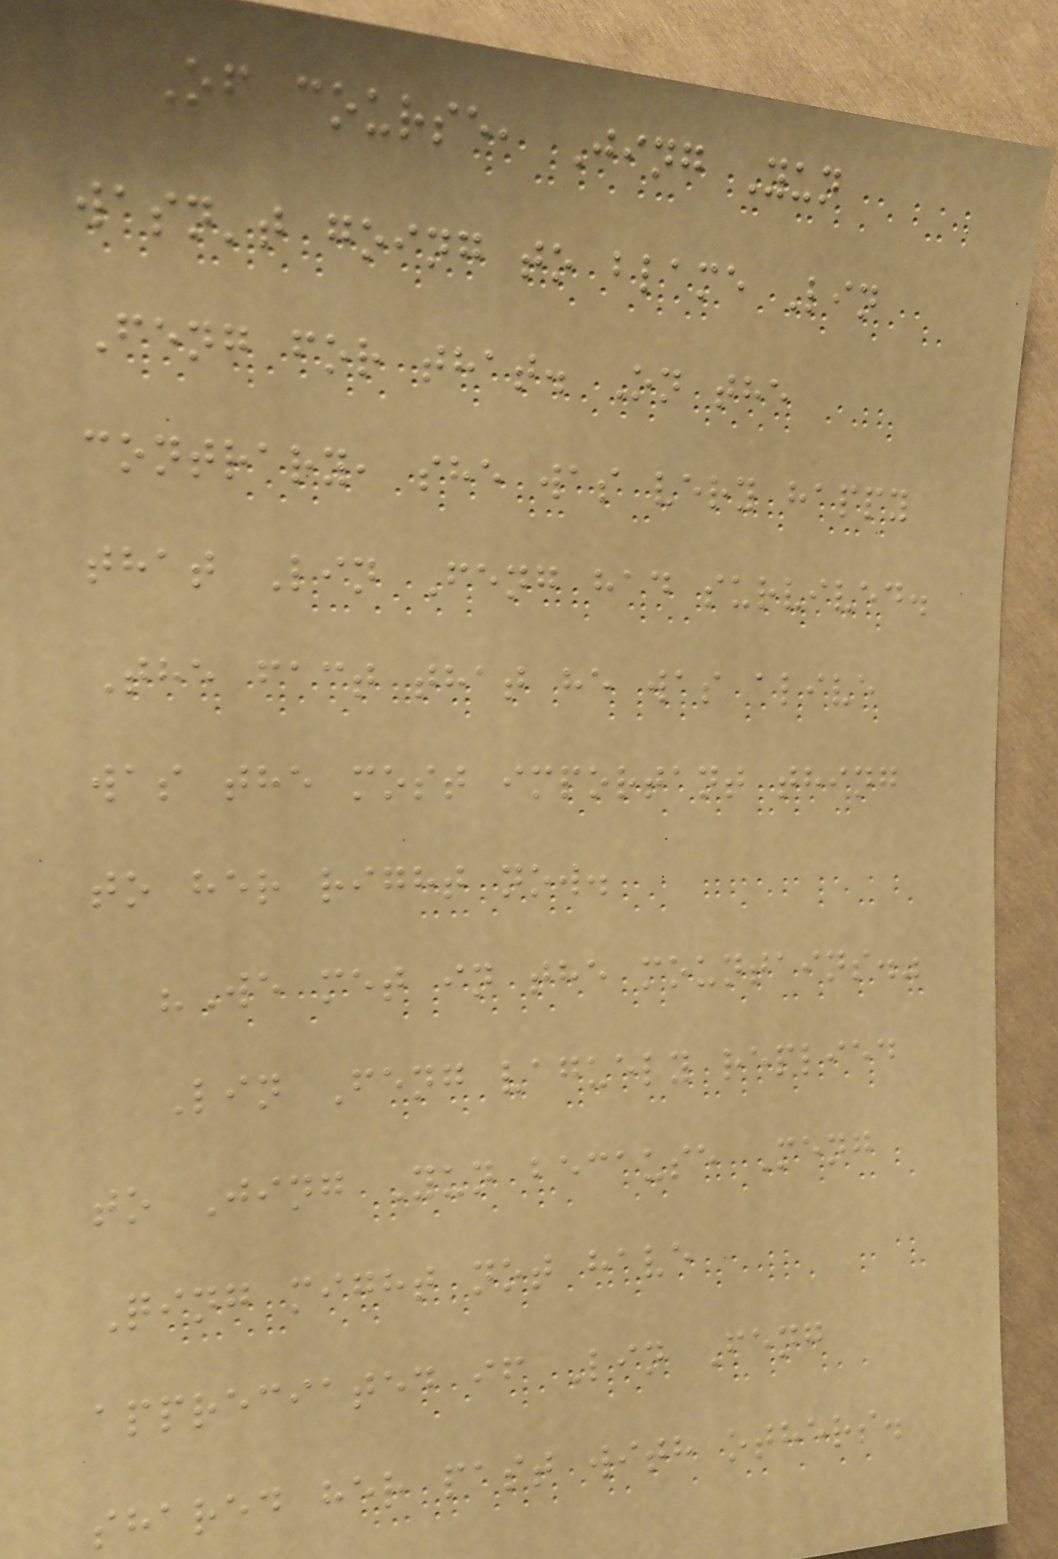Of course, Jing Yun
wasn't going to blame Lin
Feng for that. On the
contrary, she was very happy
that Lin Feng had survived.
The fact that he was alive
was the most important thing
to her right now.
"We met in the mountains."
Lin Feng vaguely replied
to Jing Yun because Meng
Qing might not have
appreciated if Lin Feng
shared her past with others.
